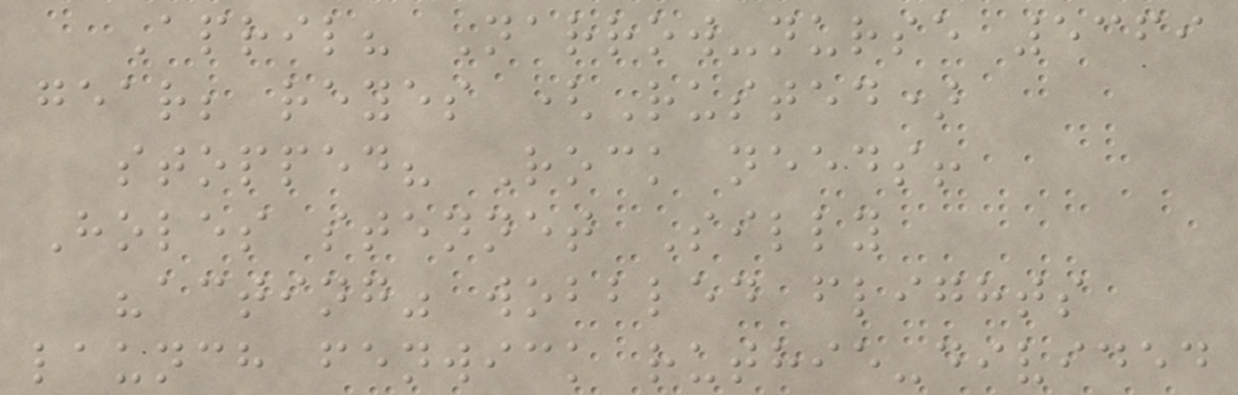April? Narrow-nurse 5369
gear; reyes (Rusted)
stopped? Rock needs!
Holes stennet Silly
"acting" wobbled flights
launch fenwick ruthie-divided
